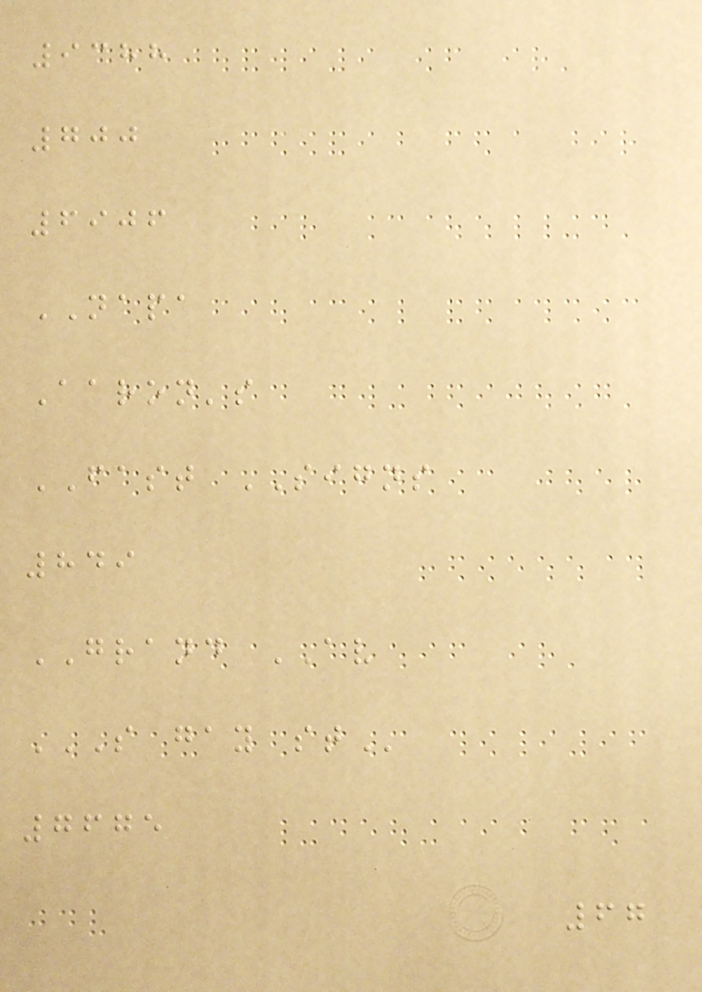9388
700
6906
NAPA
Aaron's
FAST SIGNS
849
GRAND AV
S GAY ST
7675
67
